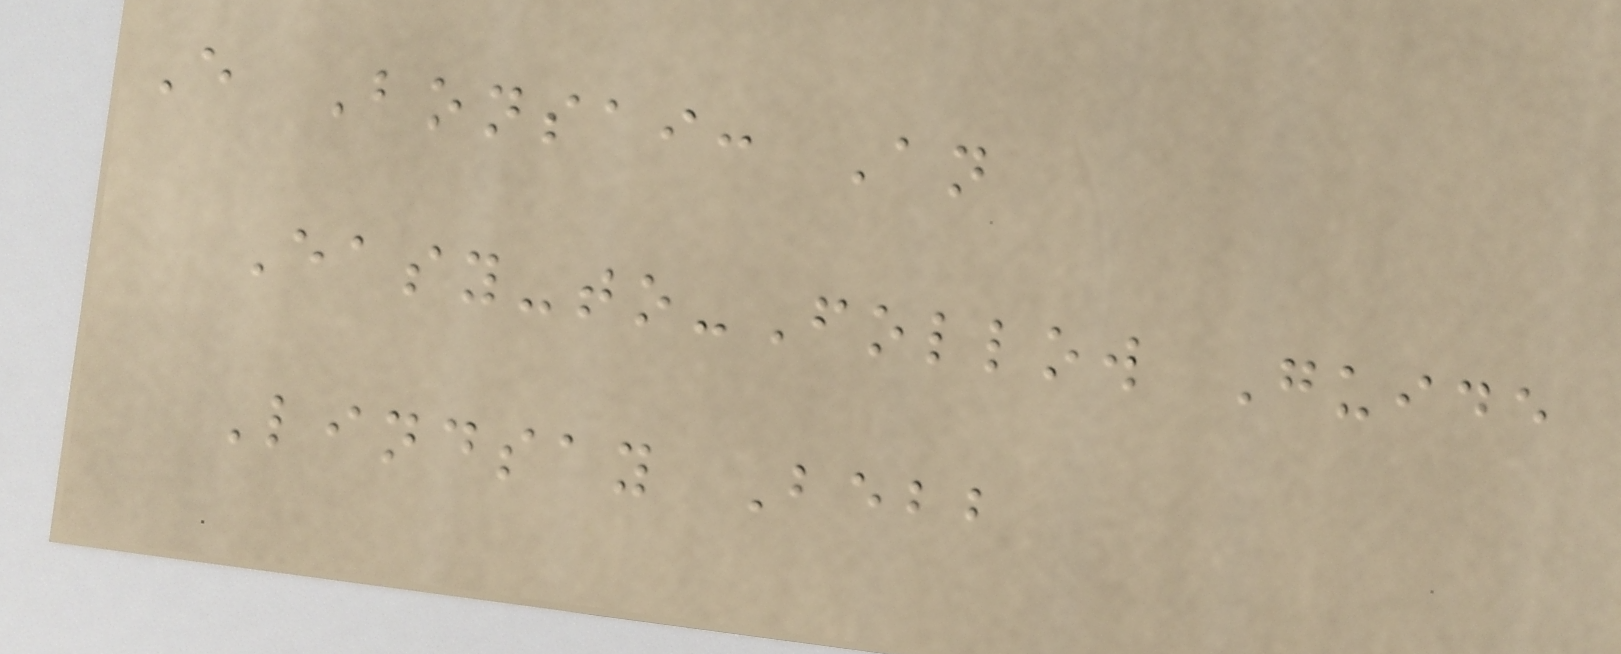E Bonsai: An
Easy-to-Follow Guide
Lindsay Bebb
